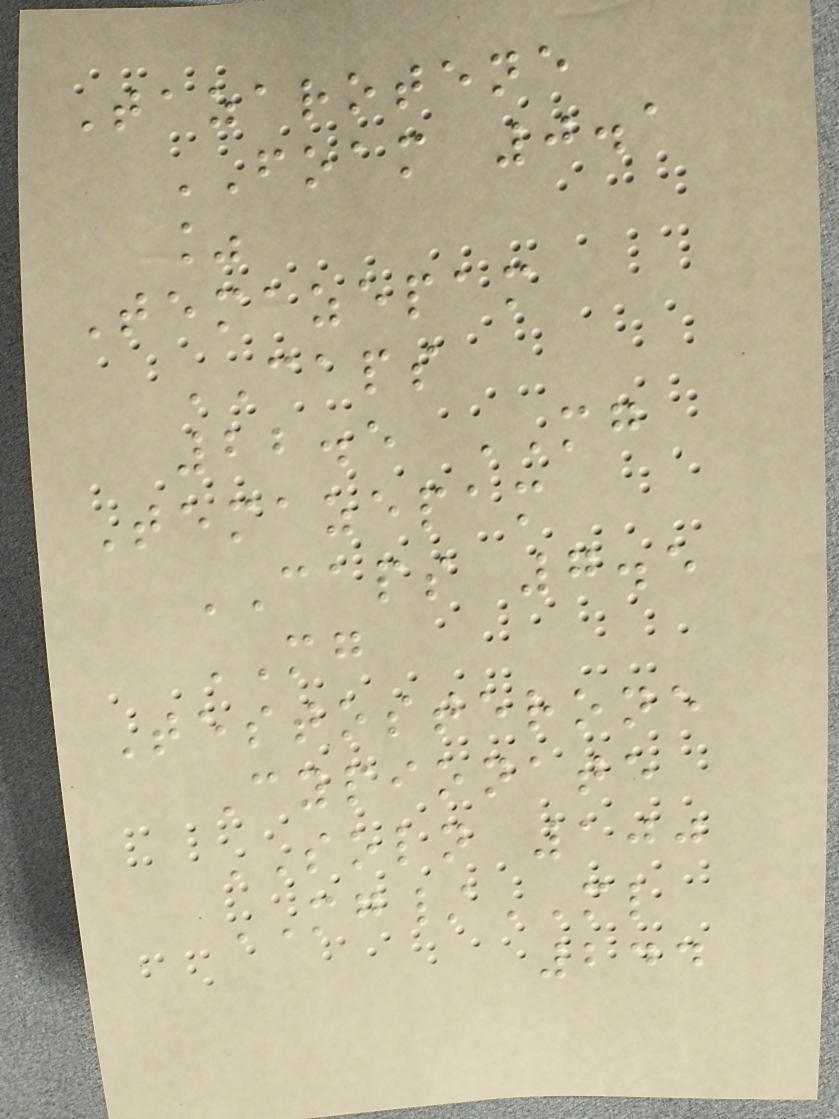Tazarotene
FOAM 0.1
%
Temazepam
CAPS
22.5 MG
Temazepam
CAPS 7.5
MG
Testosterone
Cypionate
SOLN 100
MG/ML
244
